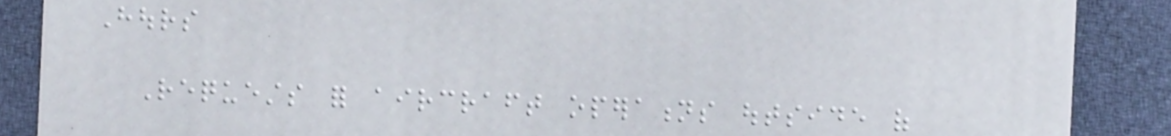Hours
Requests for aircraft operations outside of
